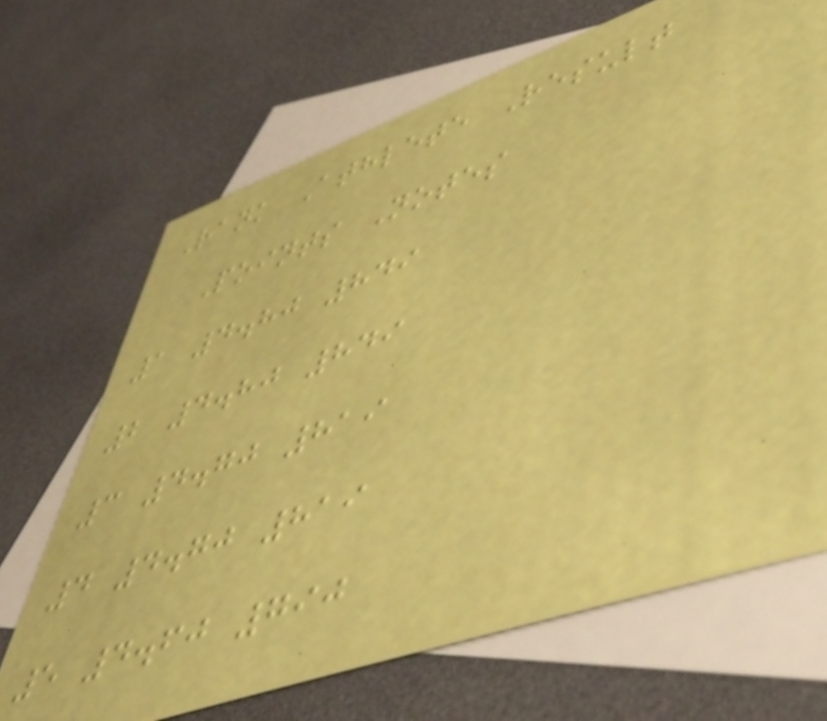Rank Athlete Result
Points Notes
1 4.80 849
2 4.80 849
3 4.70 819
4 4.70 819
5 4.60 790
